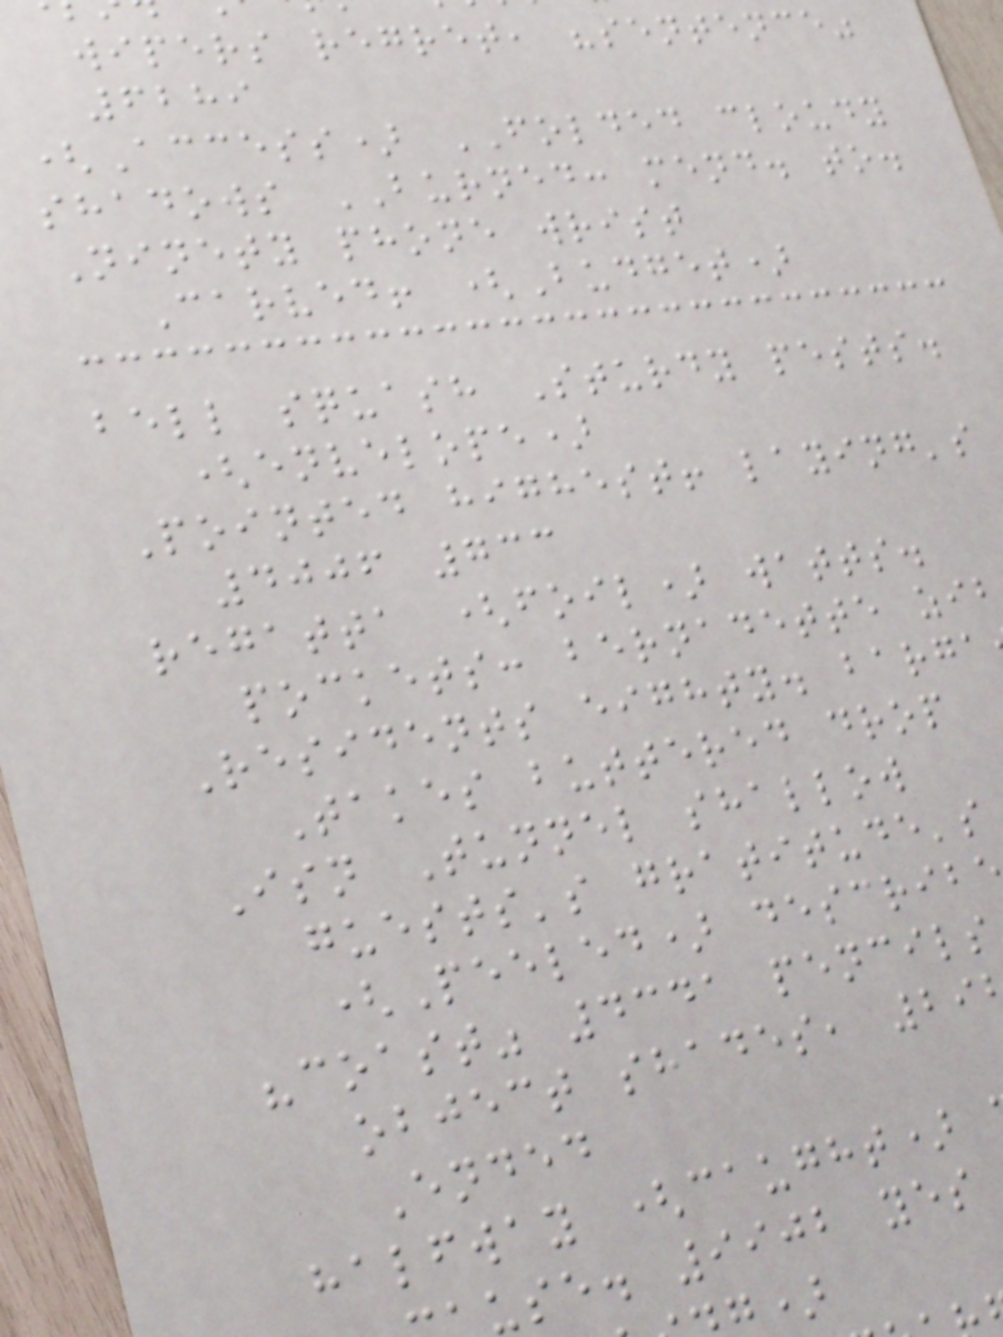wipers regret, "sentence"
6289
(Access) FOLDED cloudy
shadows BURNED: mend. to.
Ninety phone wrist
Carved! (Budget)
bell squash Sturdy pests.
(envelope)
Pointed highest! laying's
4006 733
regatta (foil) watts.
pockets: bernadette zib
Residents eighty. barga
Takes buttered drop
Isn Tunnel shallow
guests's gratitude's
(Peeled) describ
"coast" 4341 pencils
object shades, 29
Ended
halfway (caught)
use. 9902 yes
